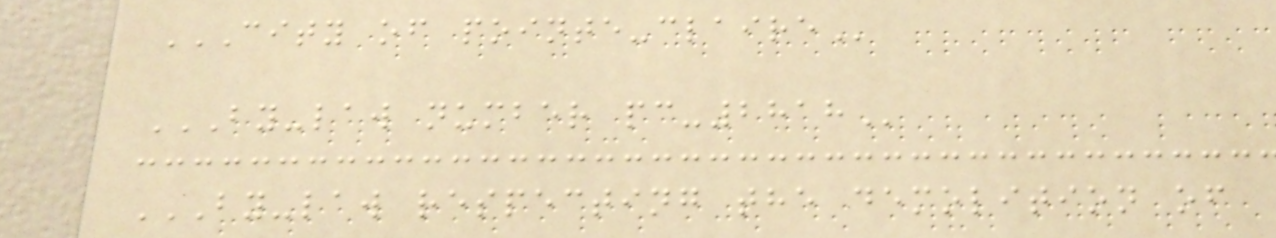CITY OF POINTE-CLAIRE
BY-LAW NUMBER PC-2818
BY-LAW RESPECTING THE DEMOLITION OF
